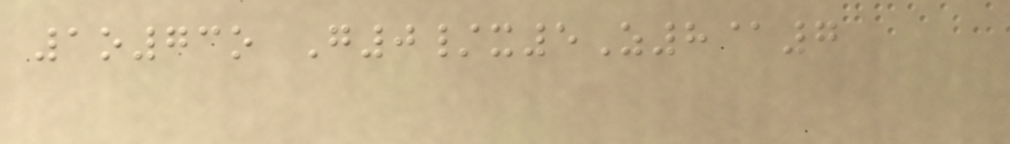1o73o G0/x5Z8@7
